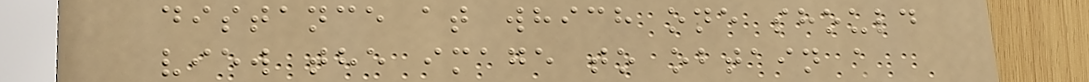distance at which one should
view the image to obtain a
